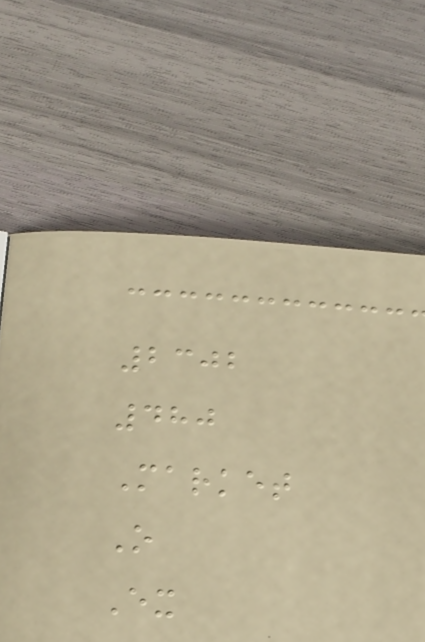2302
480
Market
O
Ex
